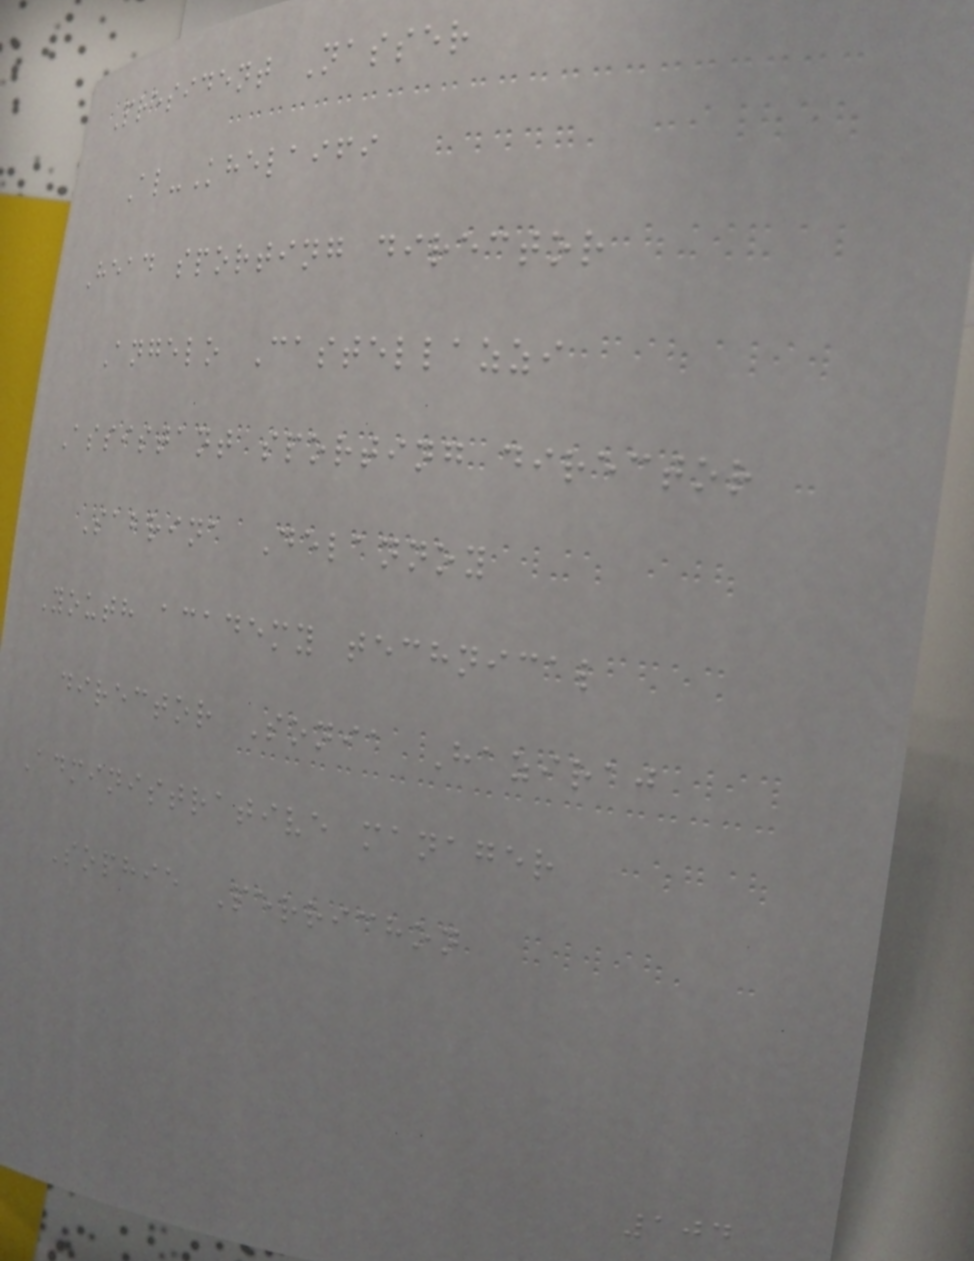President Nasser
Al-Khelaifi
Head sporting director
Angelo Castellazzi
Assistant sporting director
Sabrina Delannoy
Youth academy technical
director Sonia Haziraj
Administrative manager
Sophie Perrichon
104
